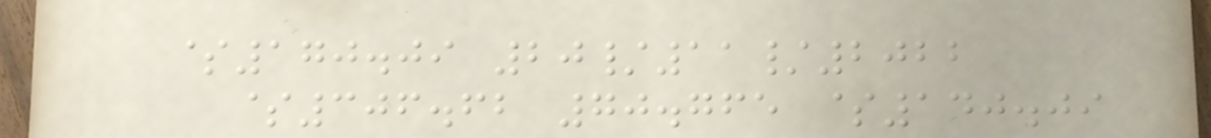$170.09 20/11/2022
$306.62 70.765 $140.09
